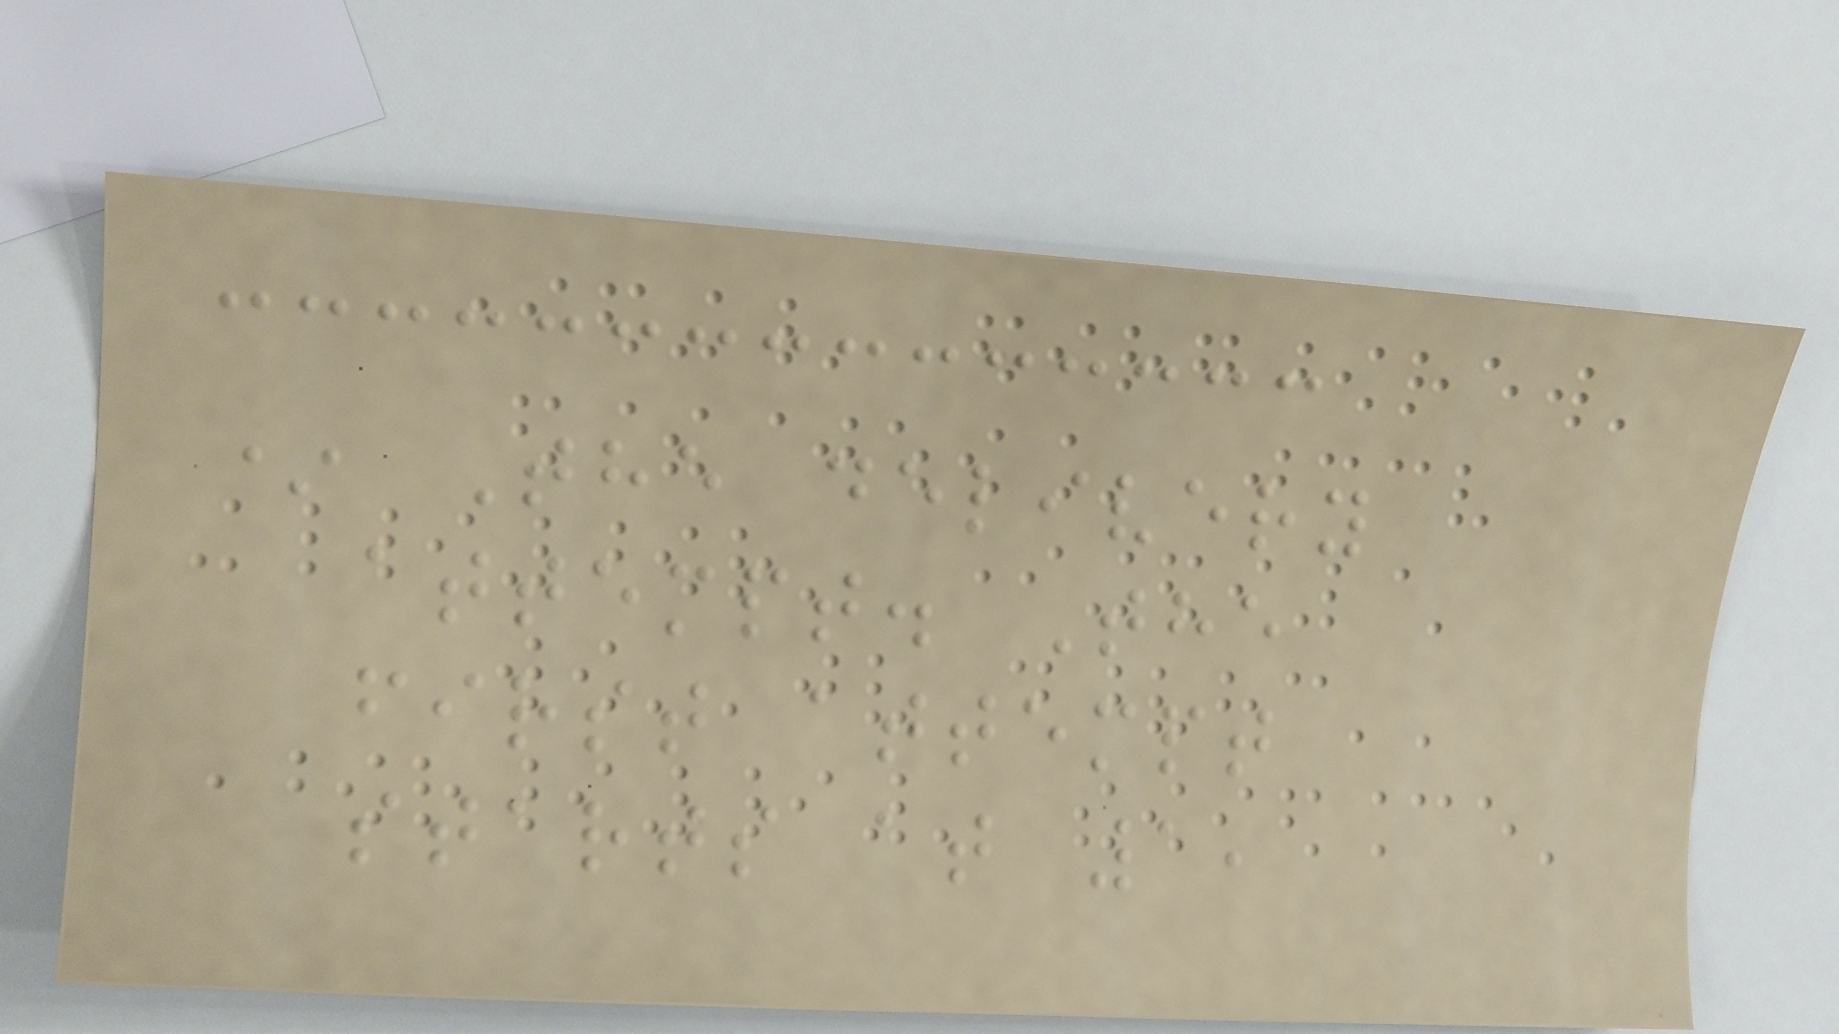* The delivery
attempt. The
first attempt
starts at 1,
